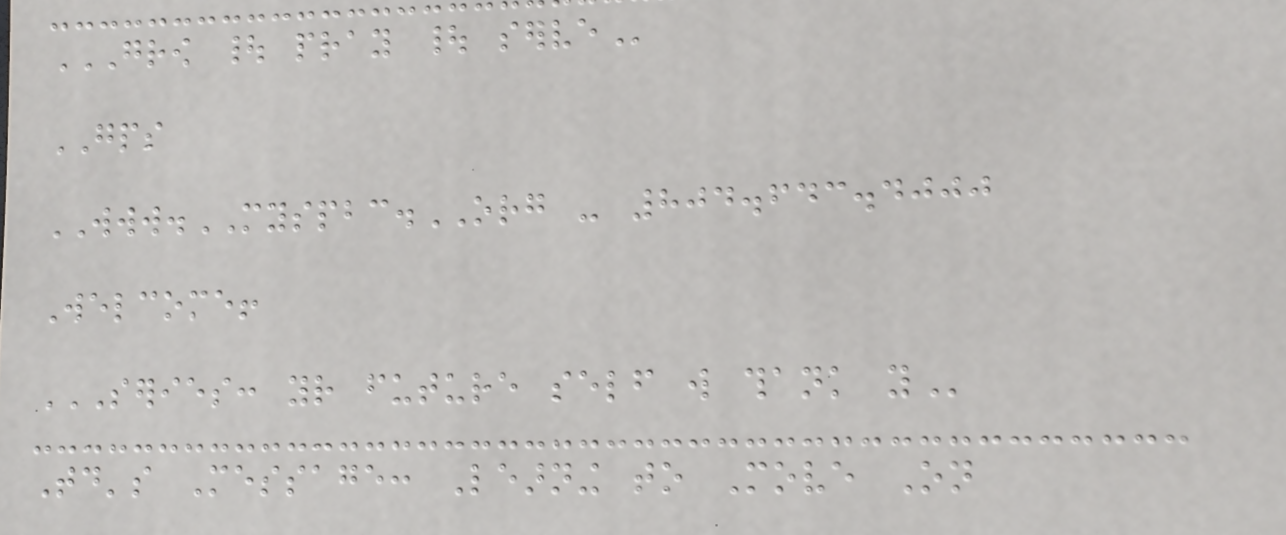GROW | PRAY | SERVE
GPS
WWW.MYSPBC.ORG - 804.643.4000
Welcome!
SERIES: YOUR FUTURE SELF WILL THANK YOU
Today's Message: Learning to Move On
